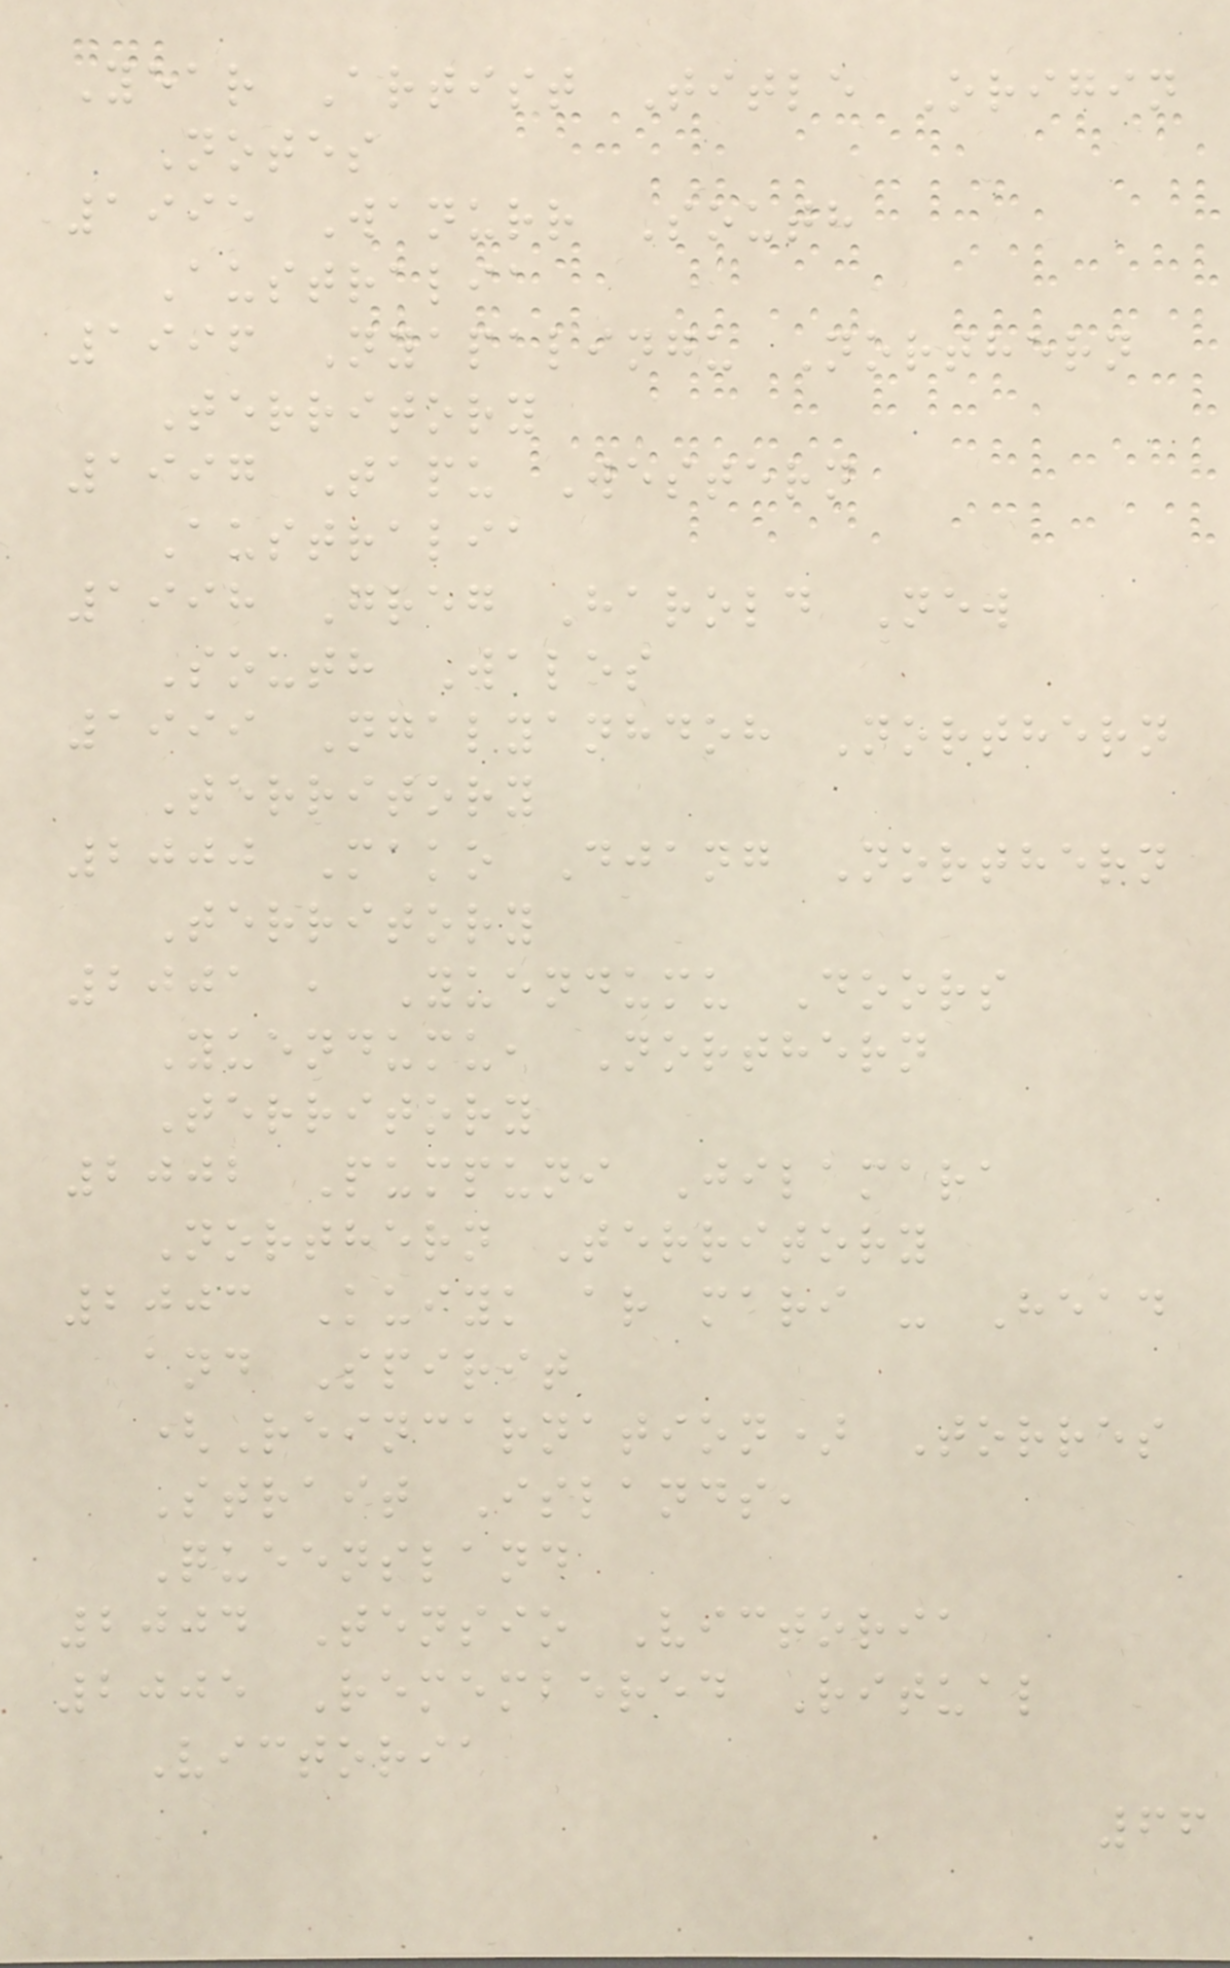Year Artist Title Origin
Notes
1995 Wanurr South
Australia
1996 Nyapalingu Northern
Territory
1997 Tapu Western
Australia
1998 Greg Harold New
South Wales
1999 Ngalyanhdoh Northern
Territory
2000 Mako Djang Northern
Territory
2001 , Yuendumu Doors
Yuendumu, Northern
Territory
2002 Pumpuni Jilamara
Northern Territory
2003 Kuiyk ar mari - Head
and Spirit
(Reincarnation) Torres
Strait Islands,
Queensland
2004 Tensio Victoria
2005 Remembered Ritual
Victoria
66
